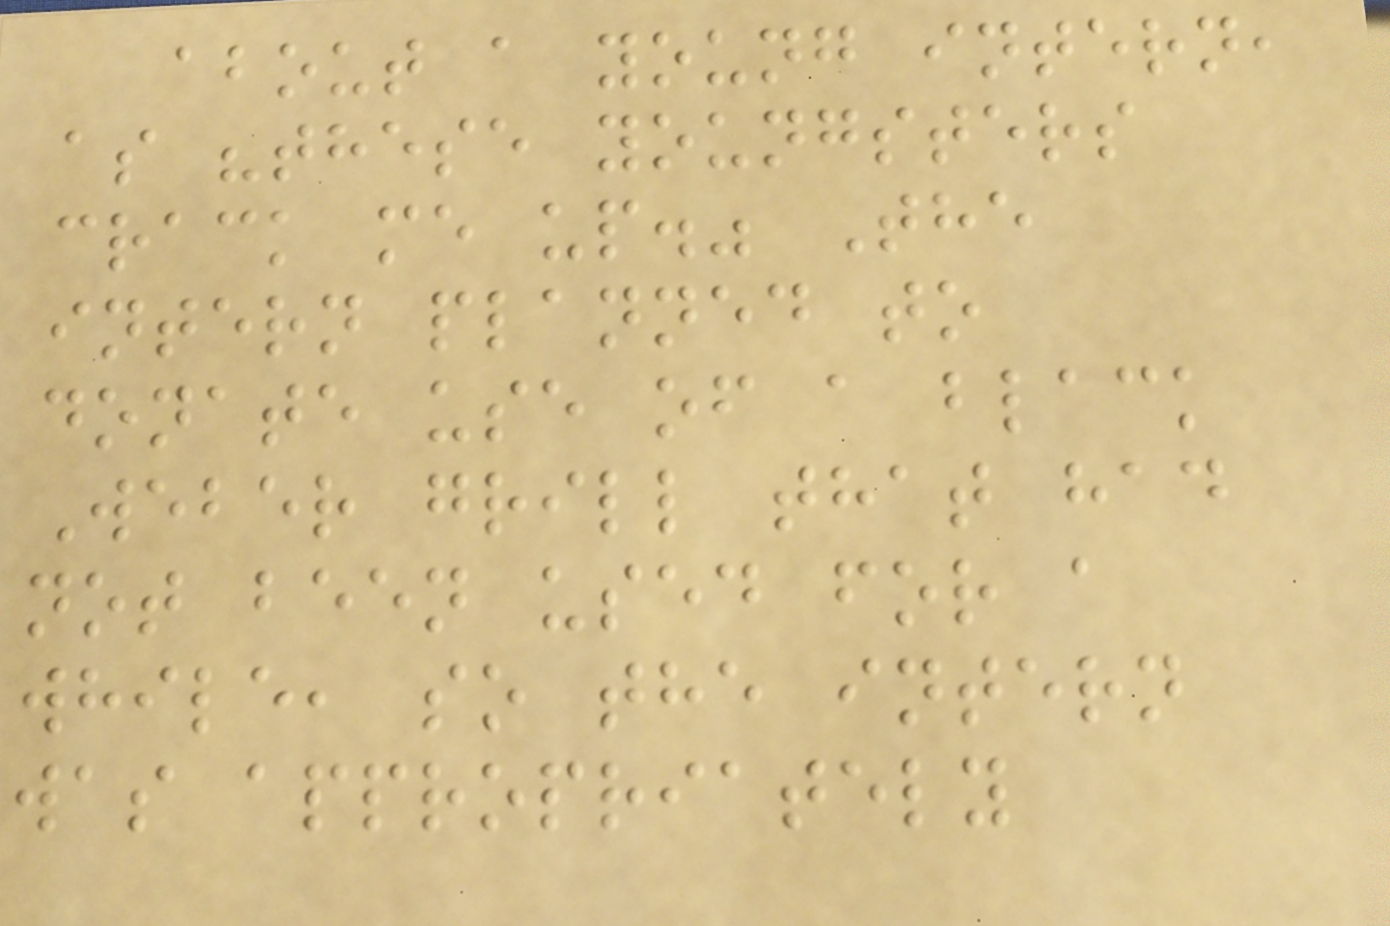about a young intern,
as "these youngsters
crack me up." The
intern planned to
donate use of a black
Weber grill that had
not been used for a
while, so the intern
was appropriately
